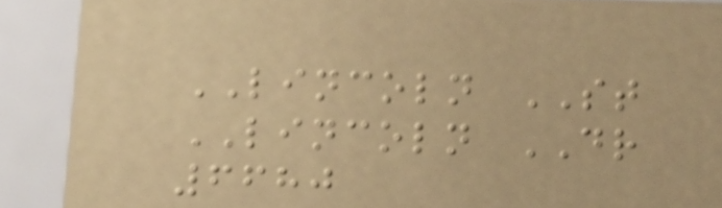LINCOLN ST
LINCOLN DR
6680
